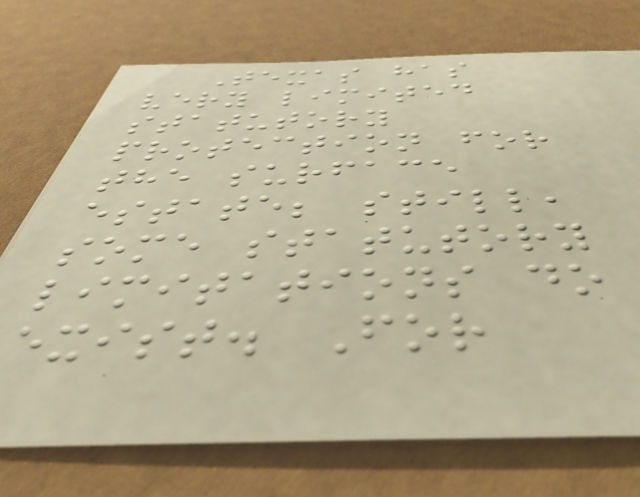Texas has
very limited
statutory
protection for
the surface
estate; still,
some statutory
limitations do
exist. For
